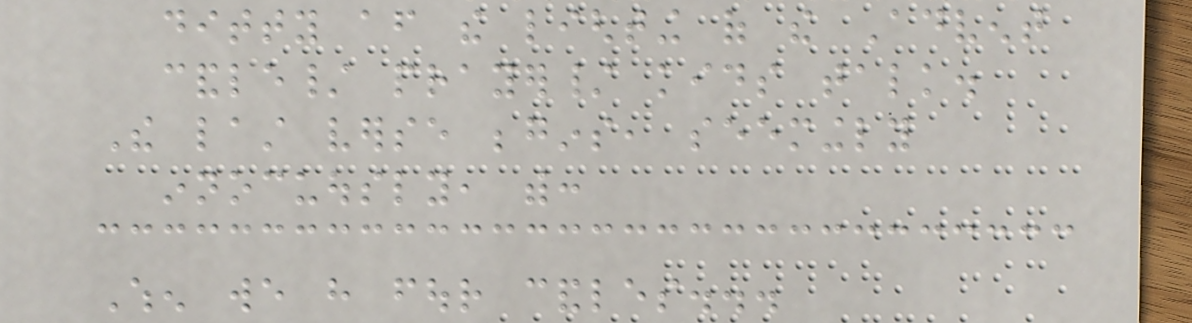ditty after the lighting of the Advent
candle/ prayer/ kids talk.
The last verse begins, seemingly
innocuously, with:
When we have four candles...
